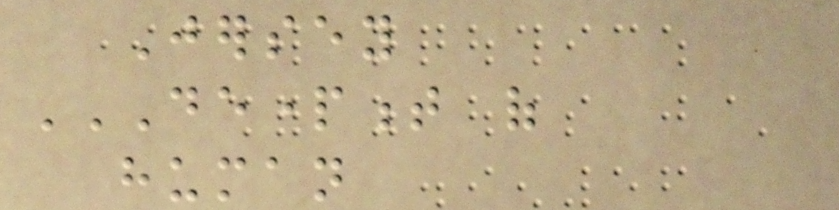Jersey
DEPARTMENT OF
HUMAN
